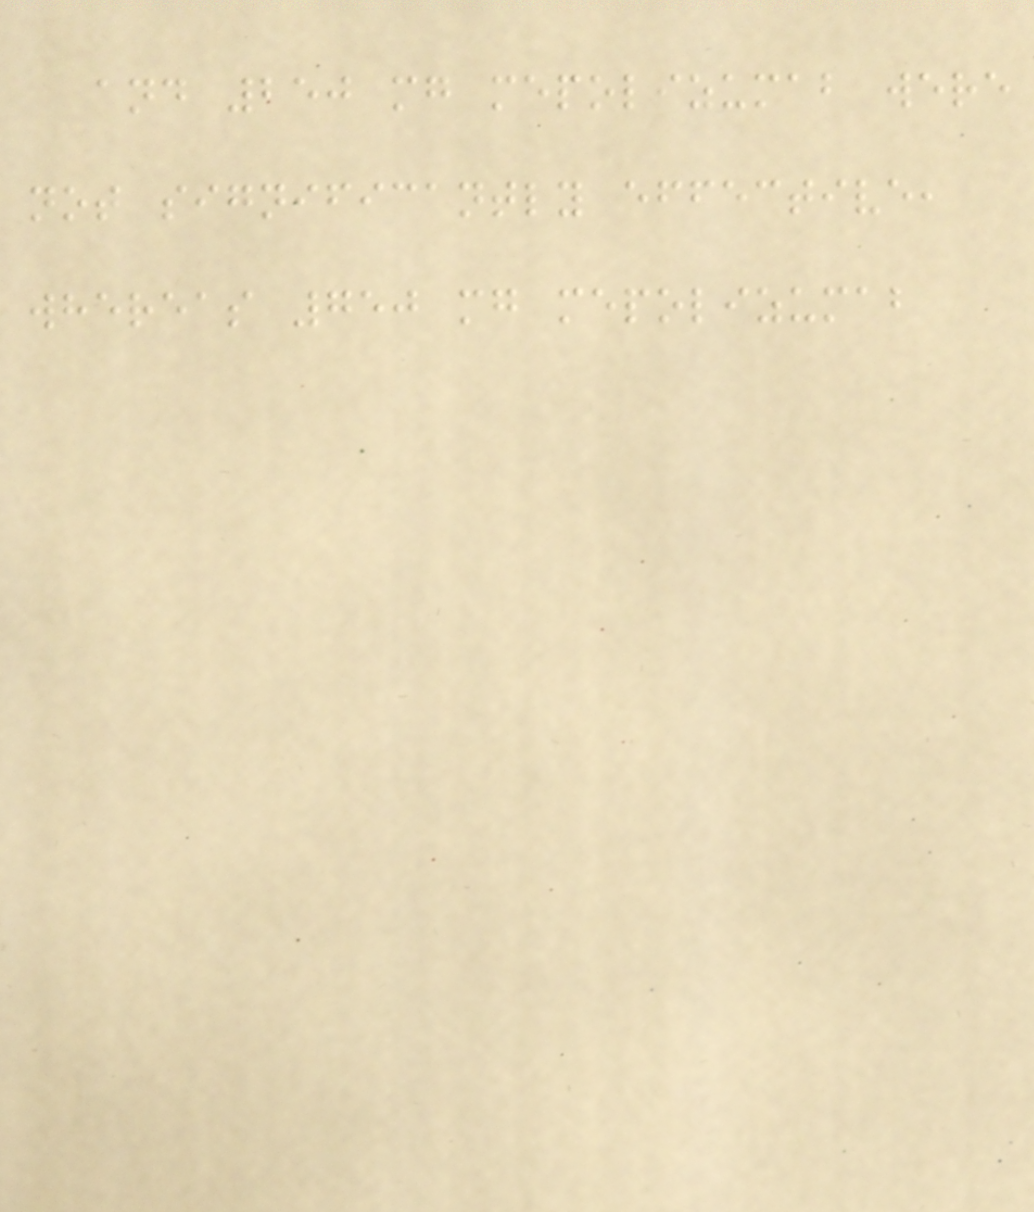and 250 mg mepolizumab were
not significantly effective,
whereas 750 mg mepolizumab
